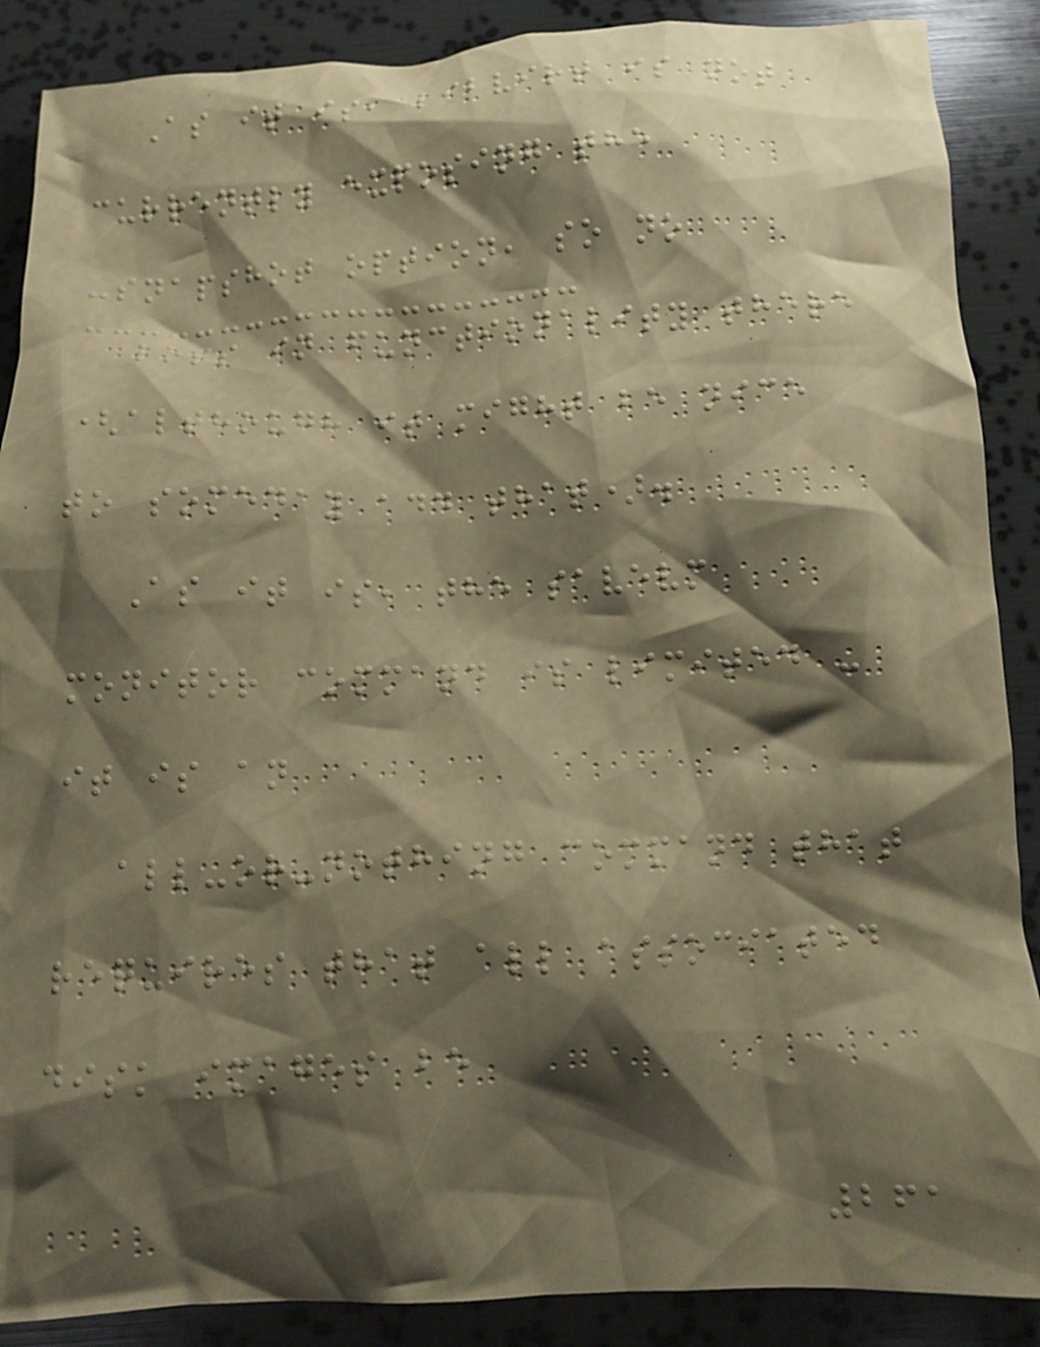As it is, libvirt is not
currently exposing the
-snapshot option, so no
loss in functionality there
(although it might be nice
to someday add that).
As it is, the savevm
monitor command is limited -
it is an
all-or-nothing command that
requires that all associated
disk images be
261
